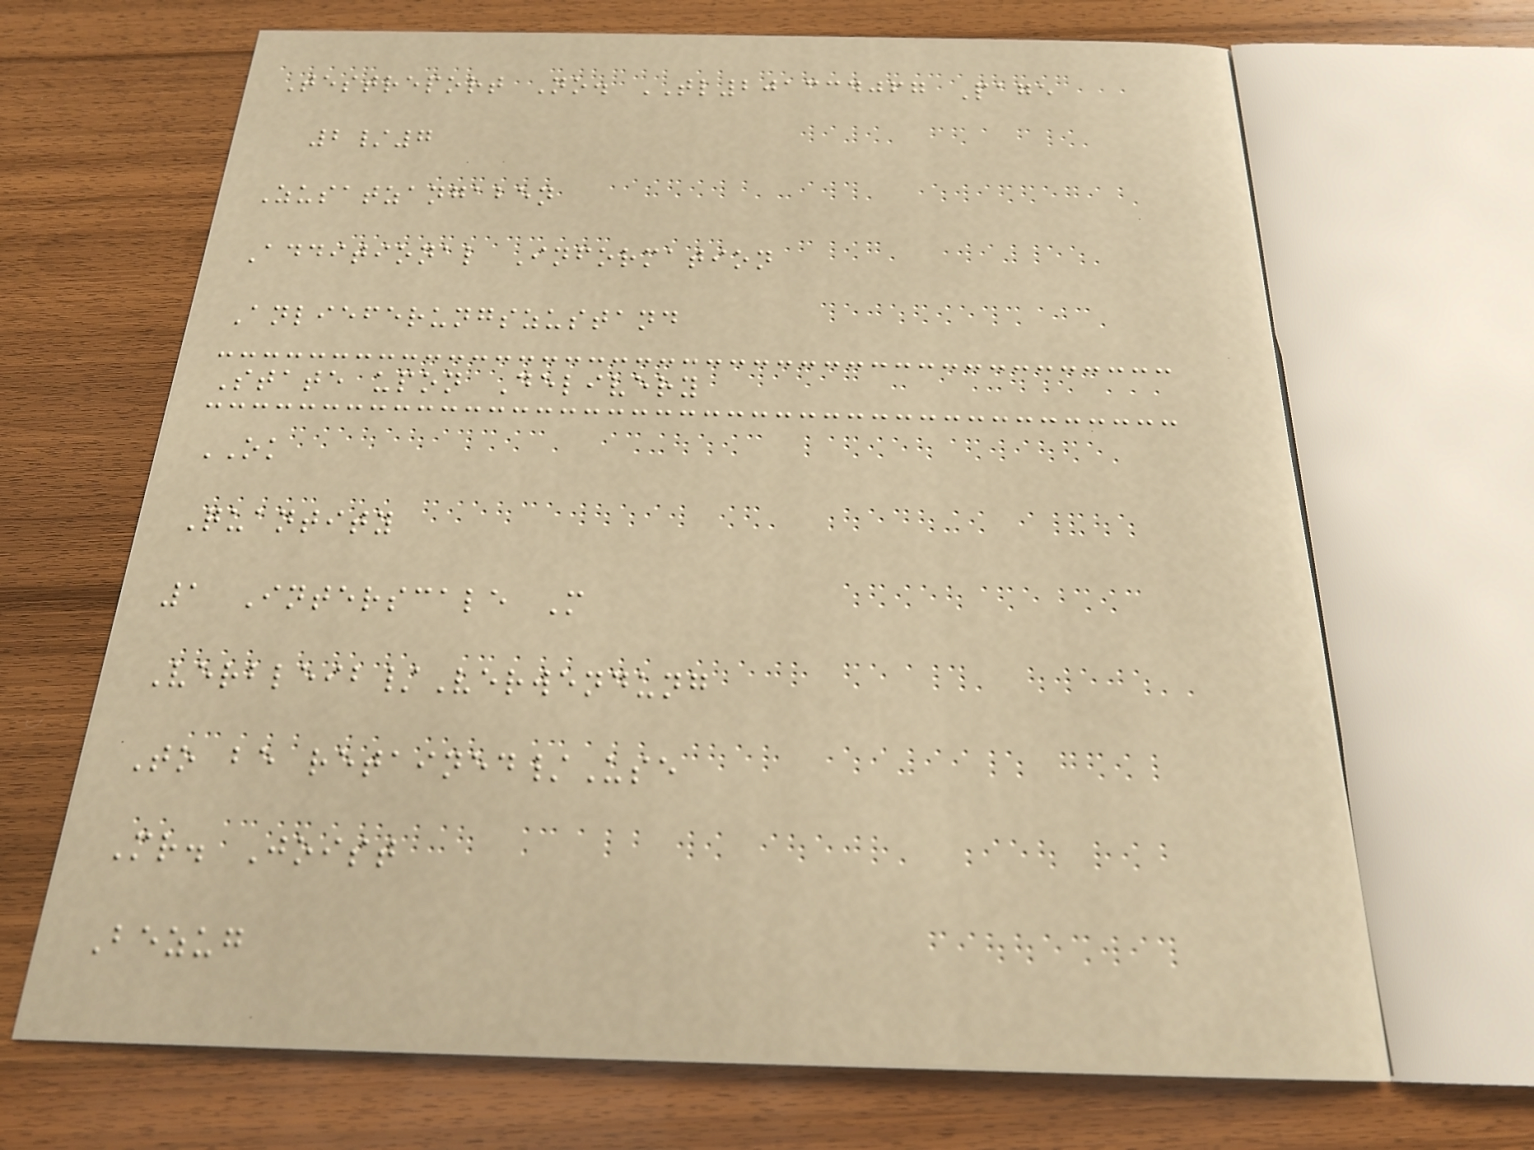Testreport No. TL201334067 Page
2/7
Zusatzangaben
Additional Information
Anlieferungszustand
State upon Delivery
OK
Quantity
1 Interscale M
Verbleib/Verwendung
To be retained/Use
Mr. Joist
Bezug
